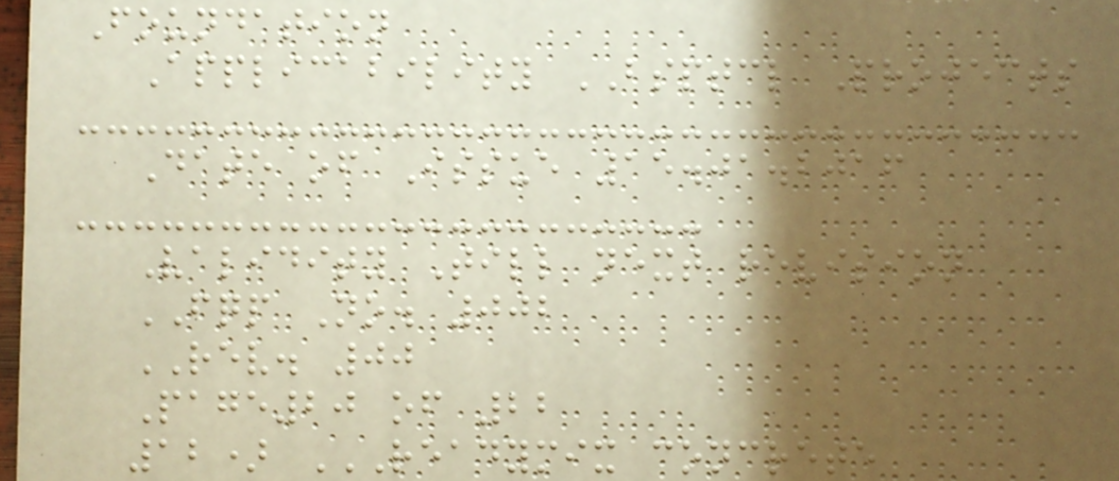Foundation
Applicability BSPTCL Projects
Date of Issue 15.01.2016
Validity Till next revision
FQP No. 002
REV. 00
Page20 of 22
12) READYMIX CONCRETE
